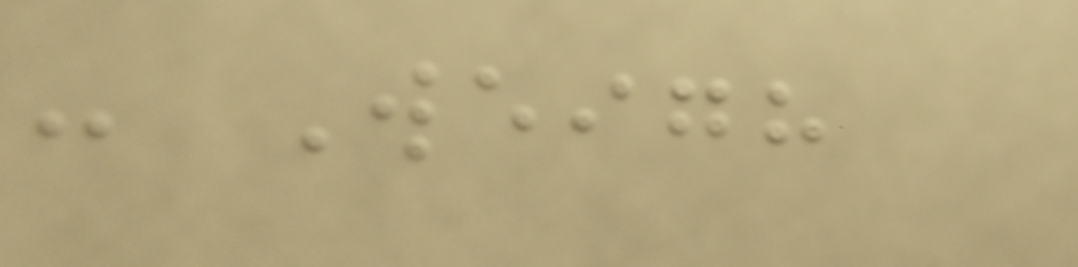- Weigh
